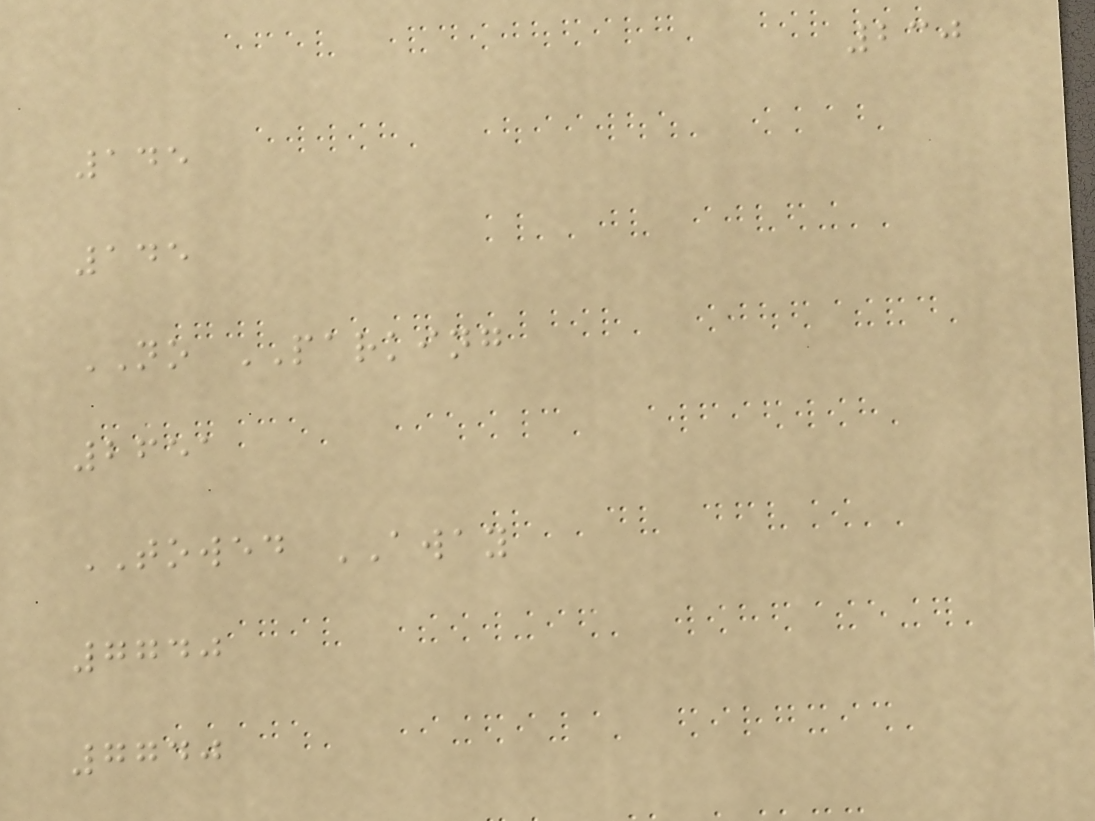230
145
145
NO PARKING
2651
TOWED AWAY
7740
7740
